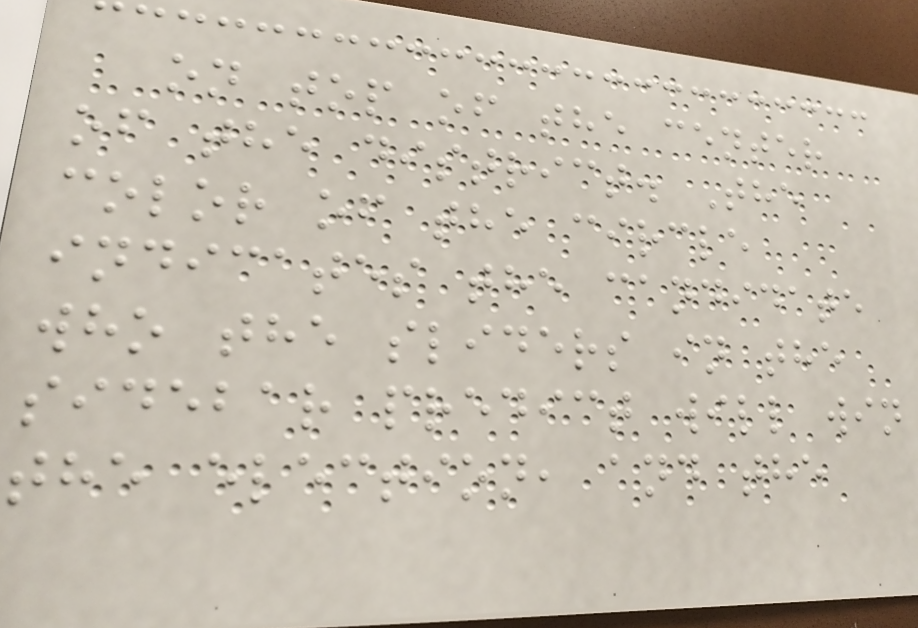on top of the center
of the district. The
color of the circle
indicates the candidate
who the sliders in the
sidebar predict will win
the election, and the
